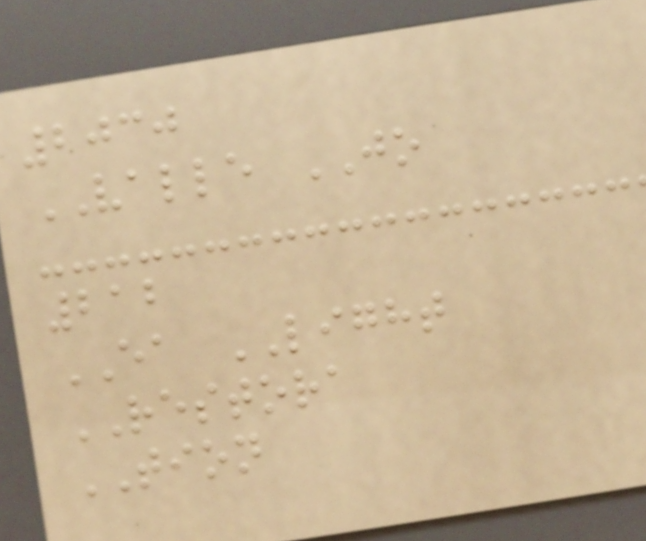2030
VALLE JO
212
EA LIGHT
RESTORA
TION
